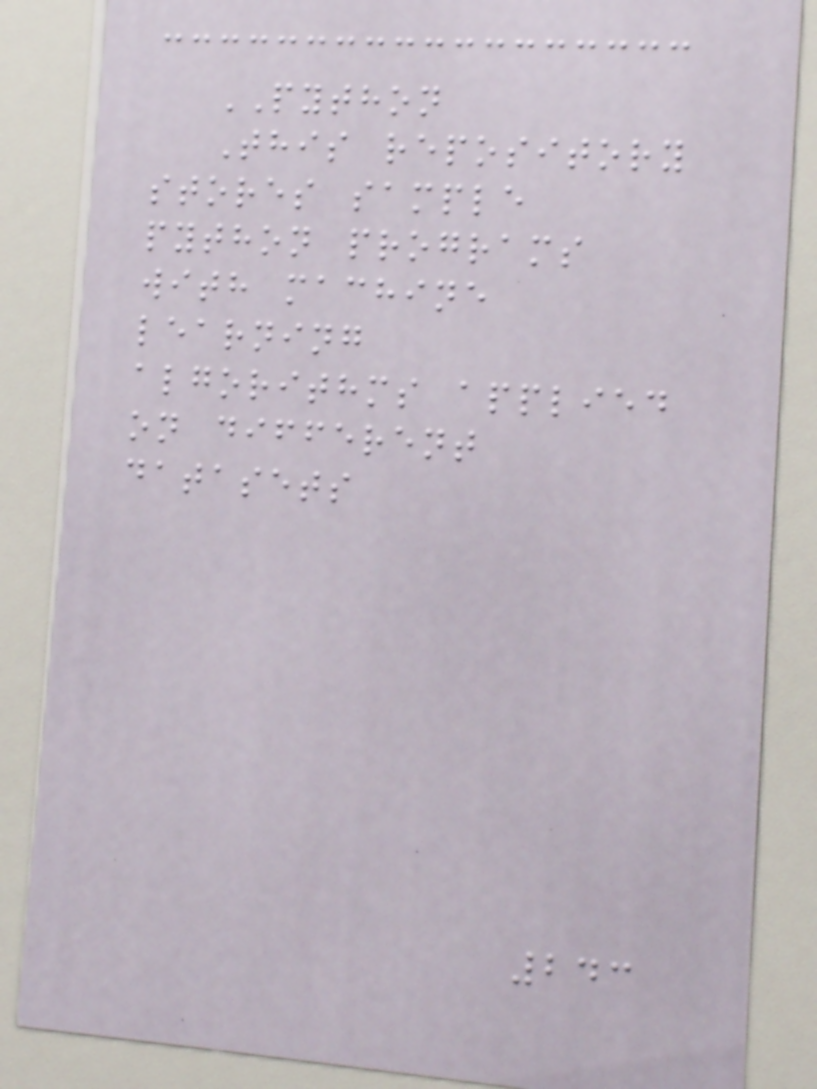PYTHON
This repository
stores sample
python programs
with machine
learning
algorithms applied
on different
datasets
243
